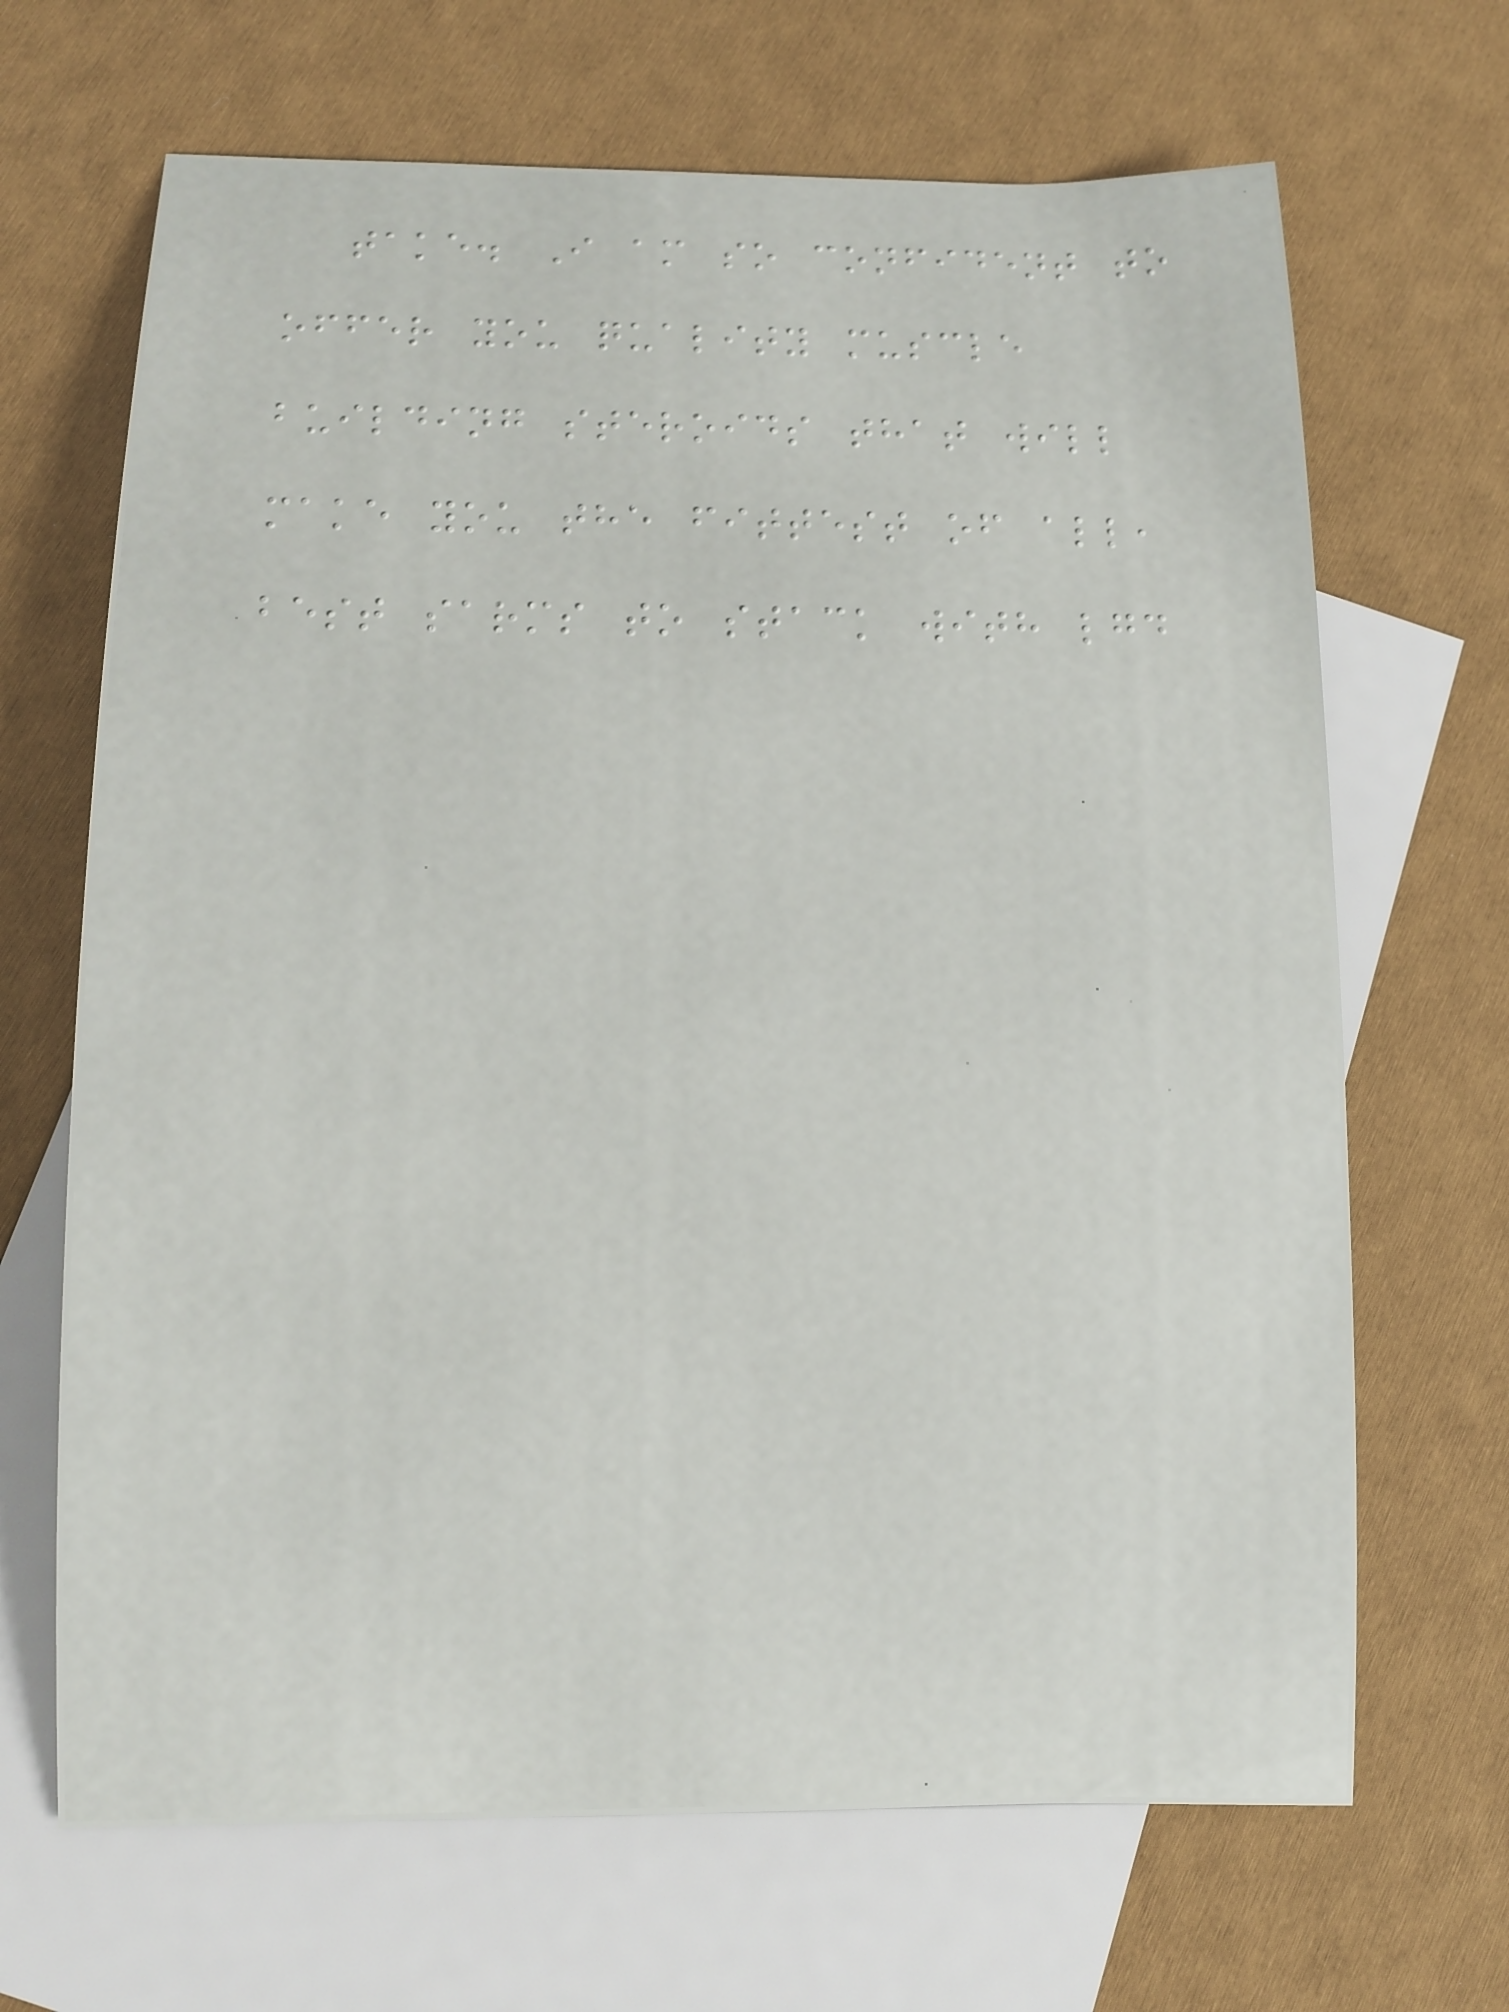take. I am so confident to
offer you quality muscle
building steroids that will
make you the fittest of all,
best sarms to stack with lgd
